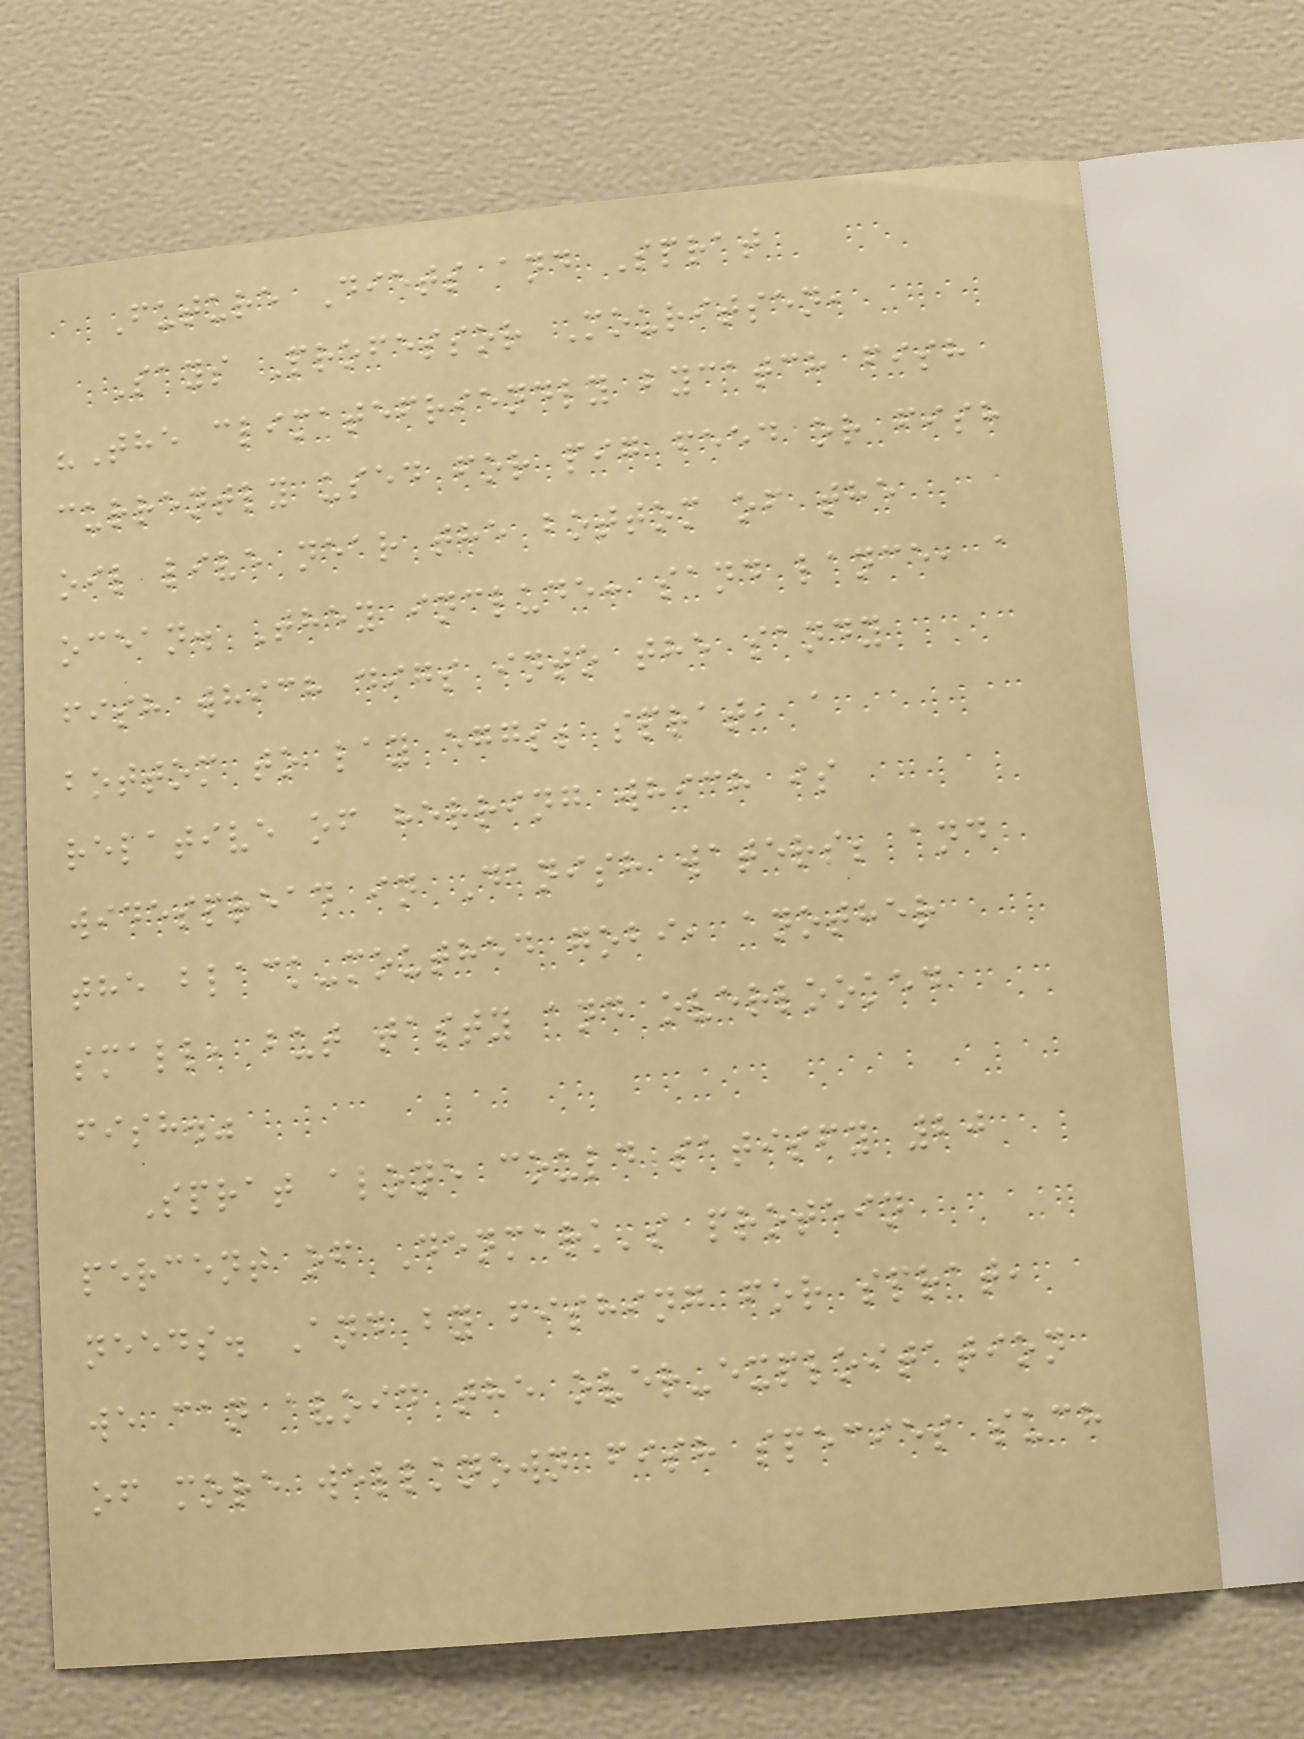Future Diets and Sprat
Says Professor Mouritsen,
"The climatefriendly bycatch fish
currently used for pig feed or fish
oil live near the bottom of the
ocean. They include: sand lance, a
fish which digs into the sandy
bottom to lay eggs; sprat, a
relative of herring which is
widespread in Danish waters; and
the black-mouthed gobi, another
small, but tasty and overlooked
fish."
Sprat alone could satisfy 20
percent of Denmark's protein
needs. And by fishing for sprat,
we can avoid the over-exploitation
of more wellknown fish species such
